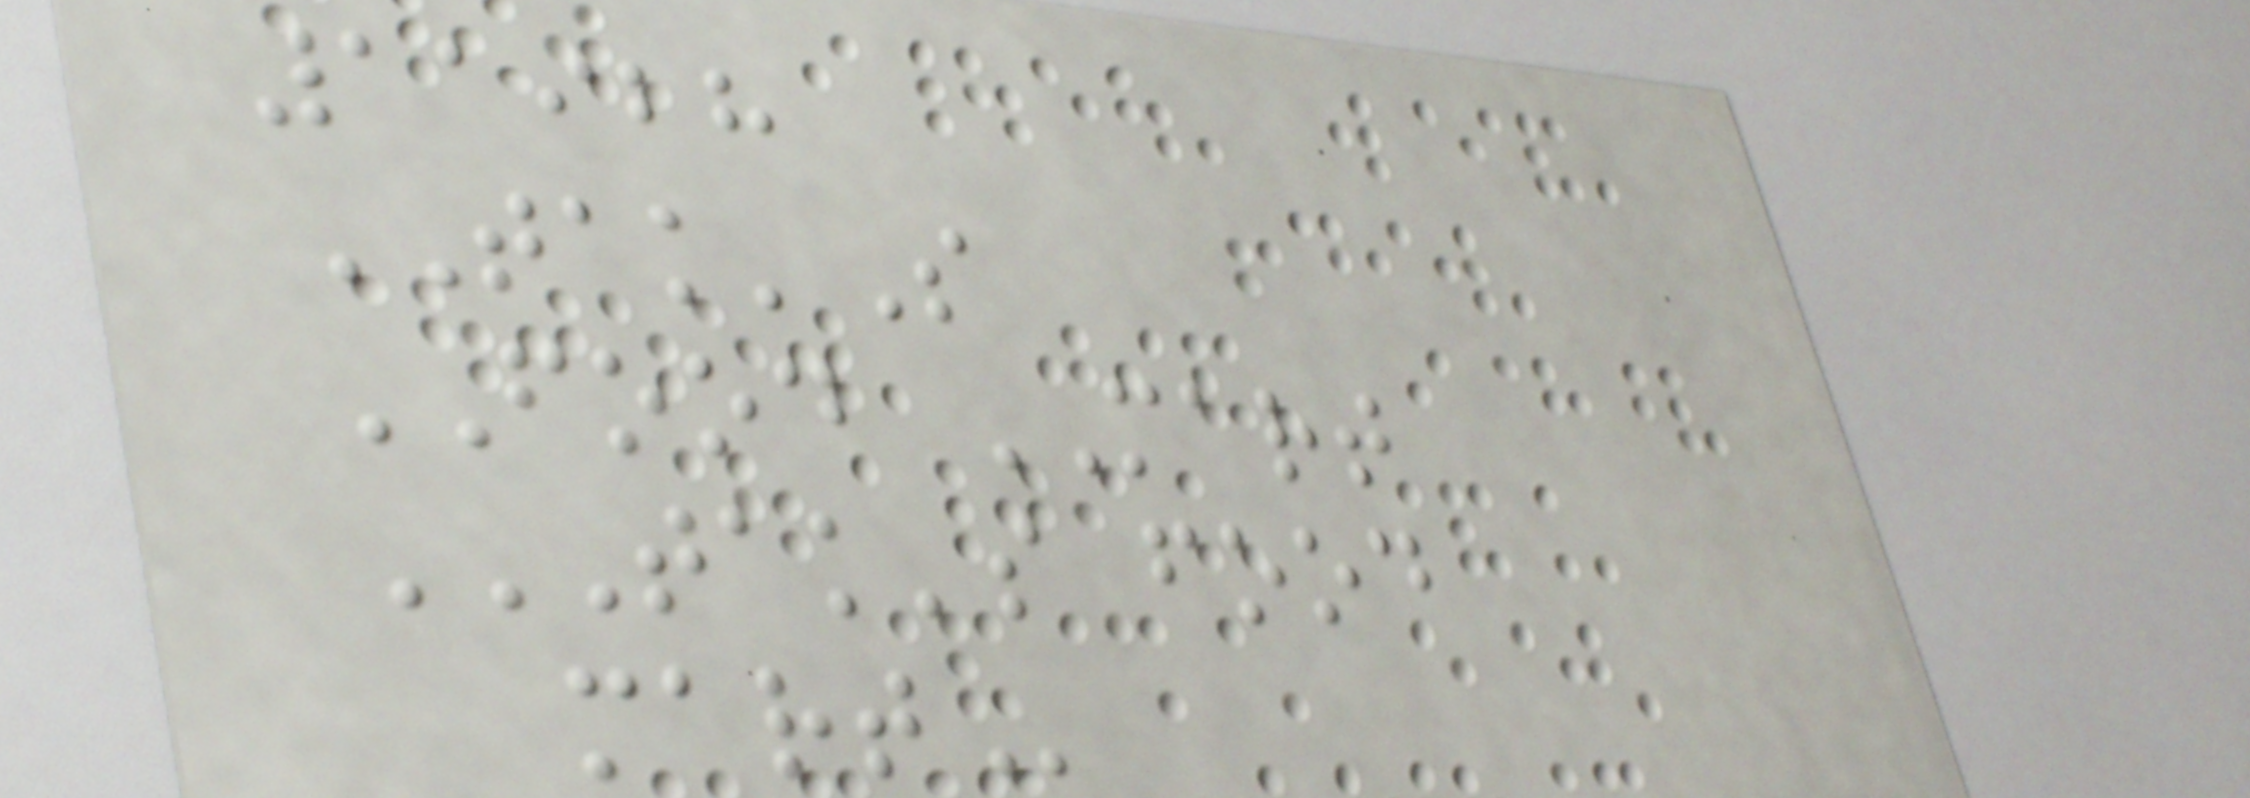11928
TAK'S
FOOD MART
TAK'S FOOD
MART
